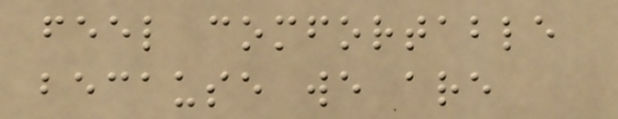feel comfortable
because we are
